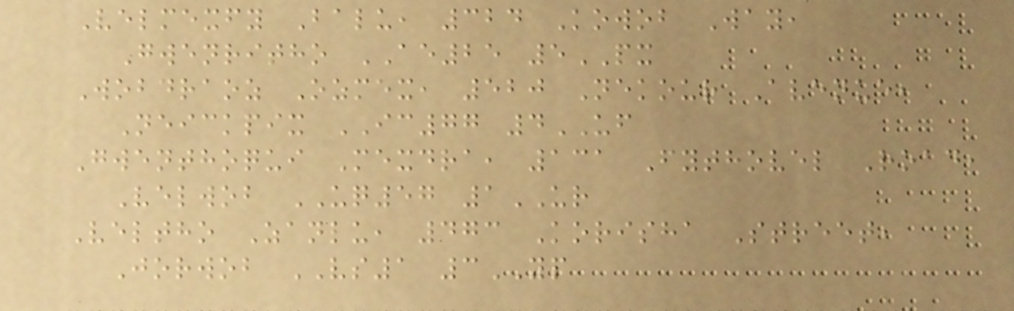Velmexfy Balu, 324 Kowob Way,
Gwenritho AE25 5PX
Wobdraoz Ozmex, 520 Nekour Avenue,
Neickpix IC77 4UF
Gwenthoqui Mexdra, 131 Fythovel Road,
Velwob UQ57 1UR
Veltho Zanlu, 473 Korisha Street,
Jorwob VS1 3YP
